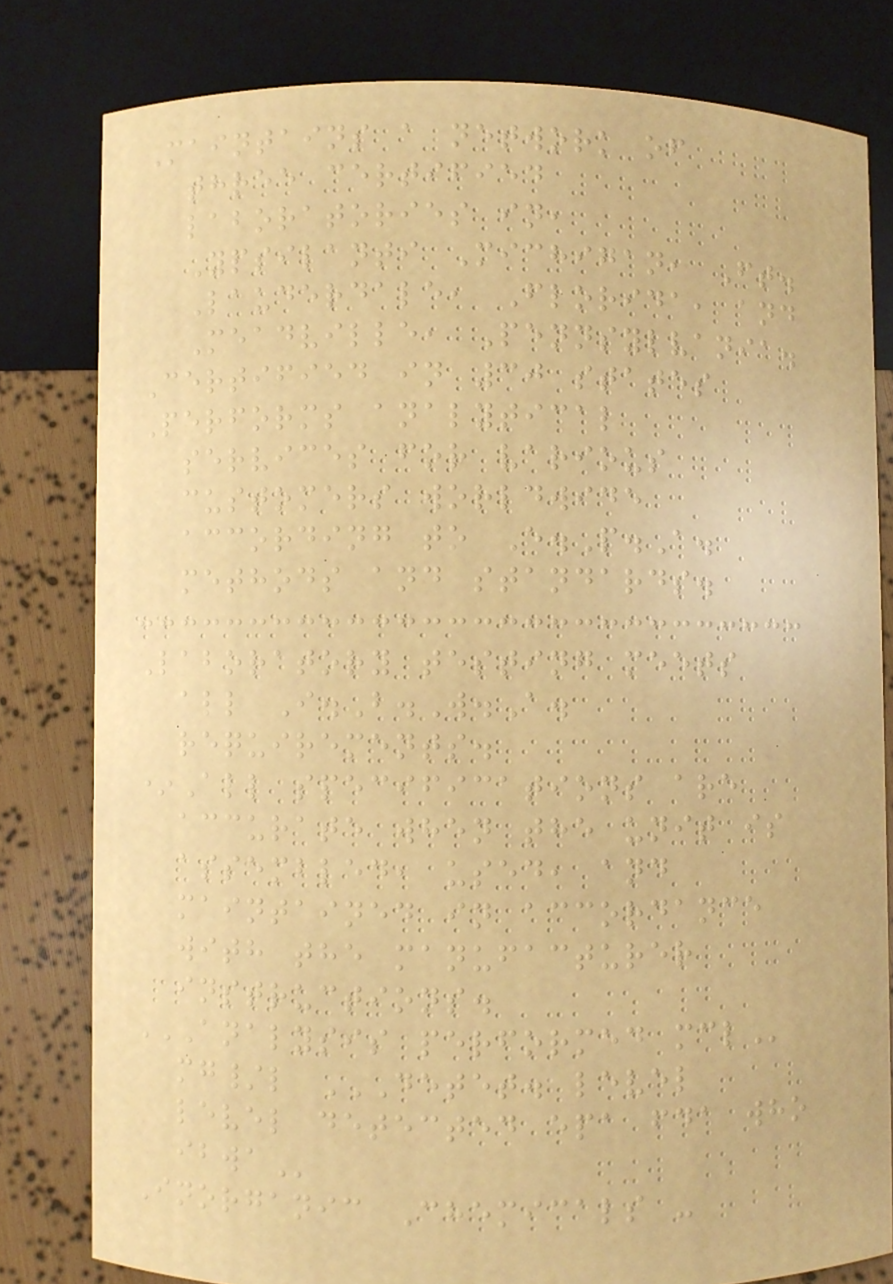Maintains a network of
three certified
laboratories in,
Ypsilanti Michigan, Ft.
Lauderdale, Florida, and
Meadville, Pennsylvania.
Certified in 30 states
Performs analytical
services for various
customers worldwide
according to E.P.A.
methods and standards.
Laboratory testing meets
all I.B.W.A.
requirements.
*All specifications are
accurate when the unit is
assembled, used, and
maintained in accordance
with the manufacturer
instructions.
ANALYSIS PERFORMED MCL
mg/l DETET. LEVEL
LEVEL DETECTED EPA FDA WHO
IBWA
Inorganic Chemicals -
